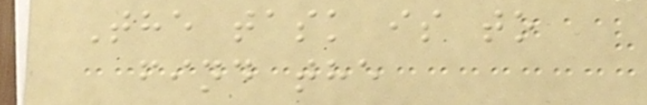The task is to
find the
